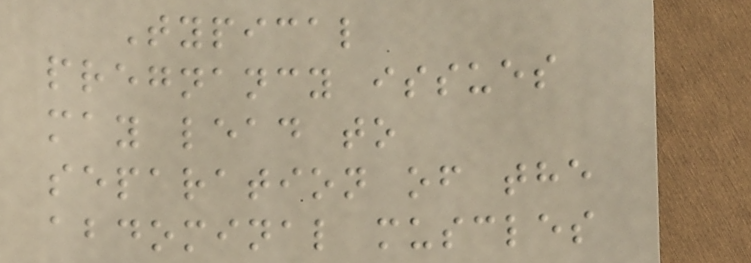Typical
pregnancy issues
may lead to
separation of the
abdominal muscles
